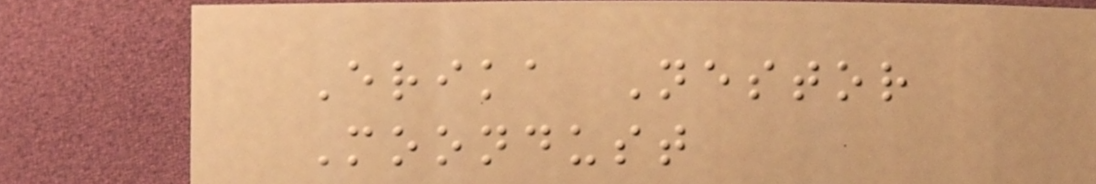Erika Nestor
Moondust
